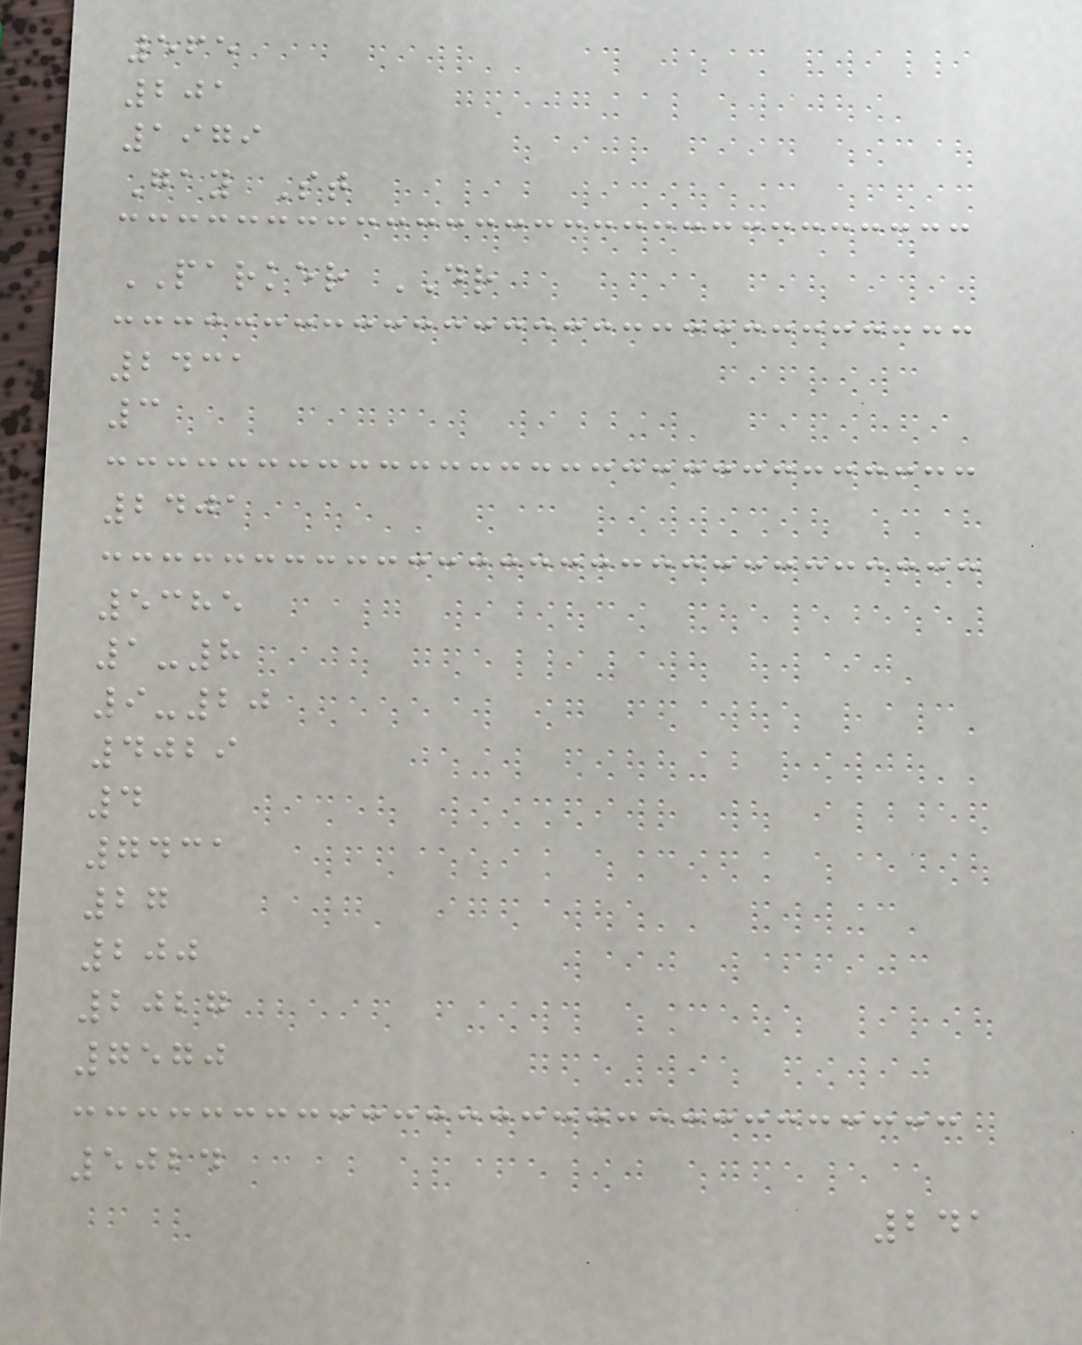565
201
1979
Gay St
PARKER DR
2431
3
2401
5385
1-8
9-20
4029
4
7431
27
200
2027
7570
5024
241
